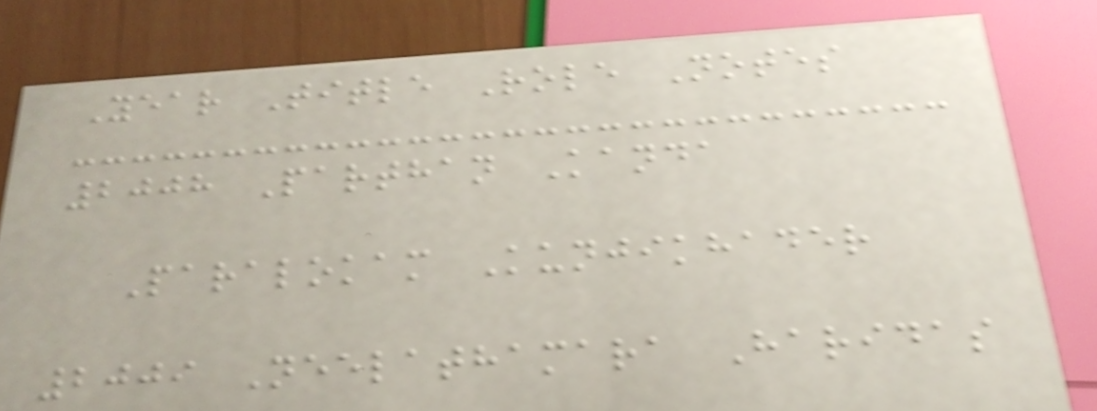Year Title Role Notes
2008 Parthan Kanda
Paralokam Kunjikhader
2009 Neelathamara Haridas
